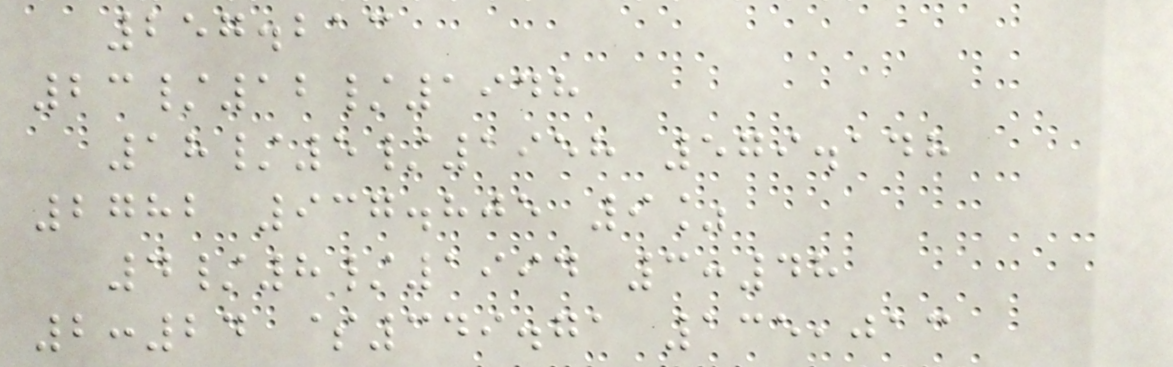257.213
23/12/1948
18/5/1958 579.148
2782 937.805 9%
4/8/1994 3:48
2:24 $349.71 135,013
